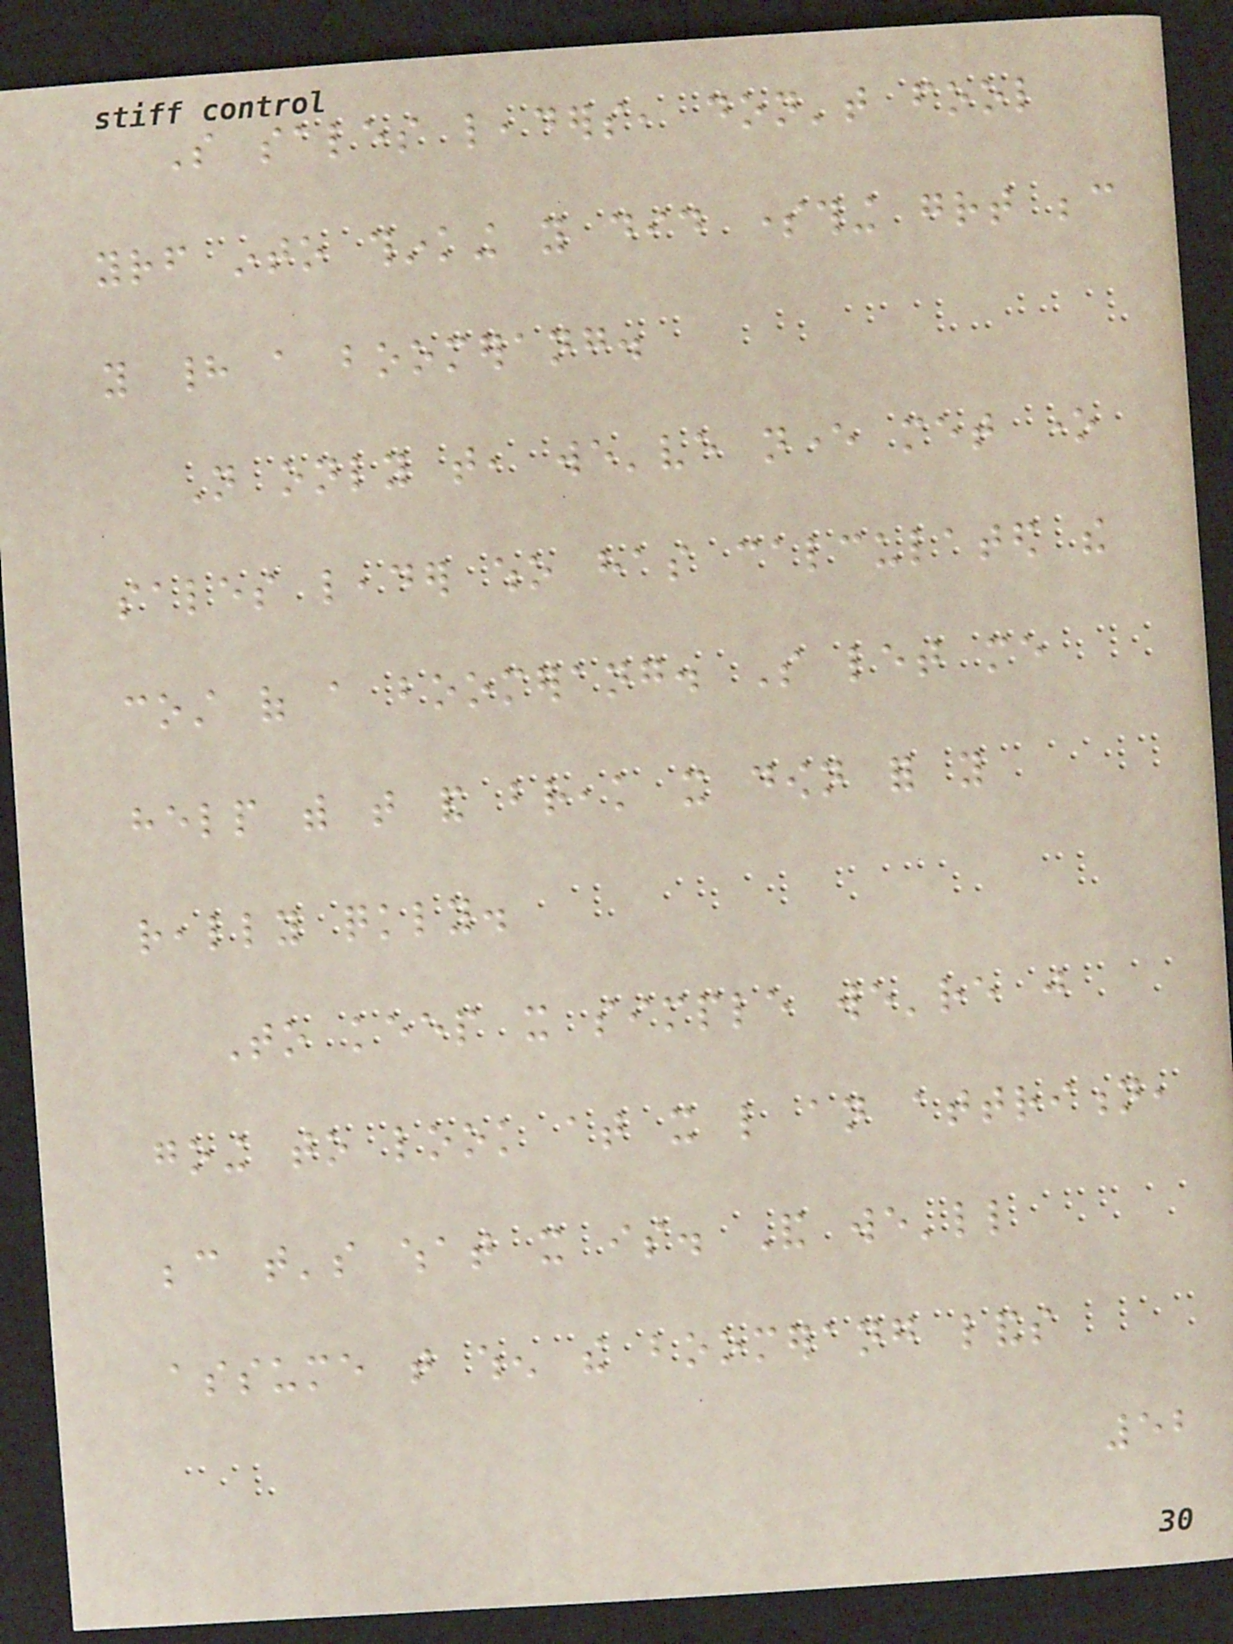So sales leaders, don't fool
yourself into thinking you did something great because
you had a boomerang.
Not only that, we've never met one
sales leader who has calculated the
cost of a boomerang. So let me
help with that and break it down for you
really quickly.
To keep it simple we're just
going to look at it like an attrition,
because that's what it is. And we'll
assume that when the boomerang lands
52
